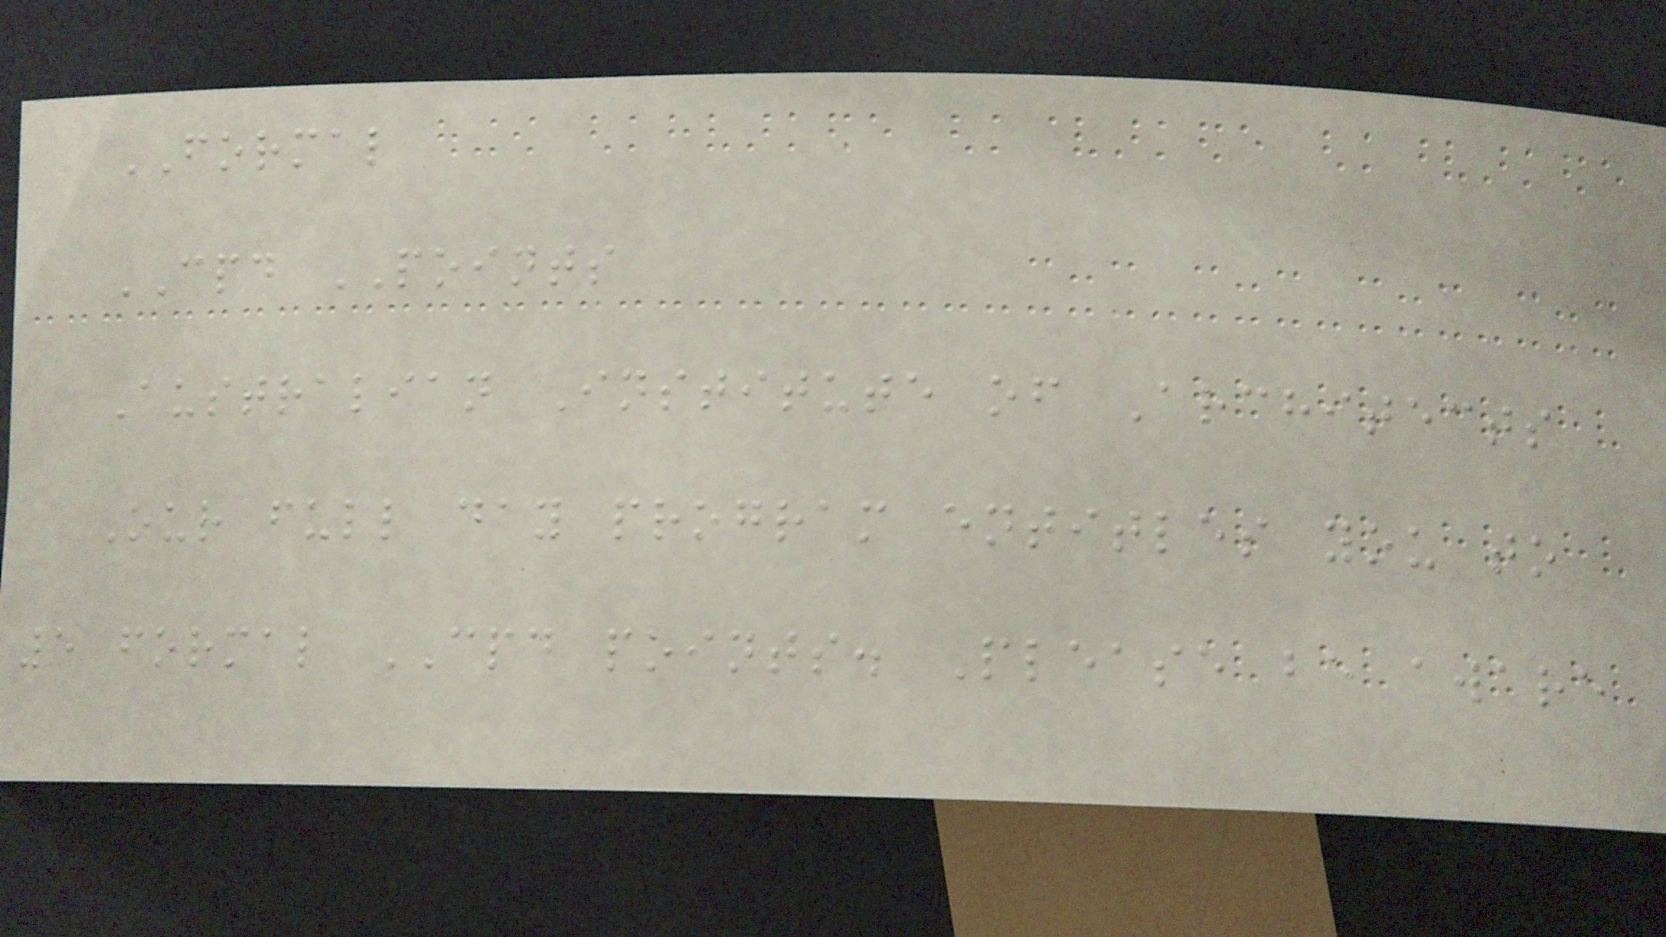FORMAL
CPD POINTS
Australian Institute of Architects
Our full day program entitles you to
5 formal CPD points. Please be aware
